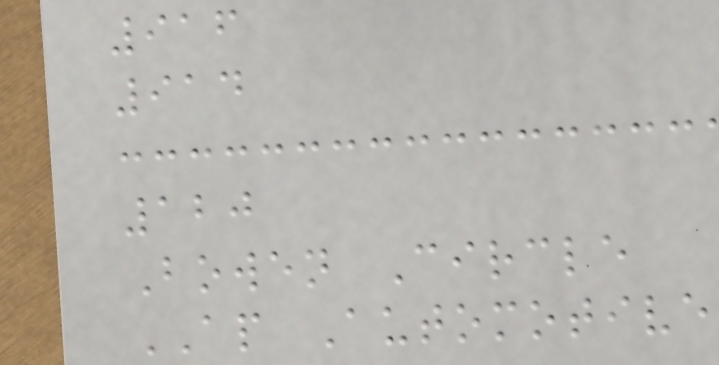916
914
120
Bowen Circle
AP Automotive
